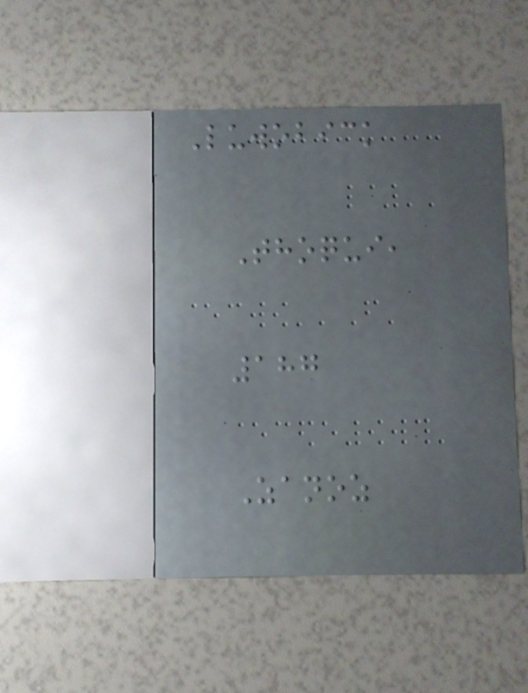Luwobick
Thoqui,
187
Zanoz
